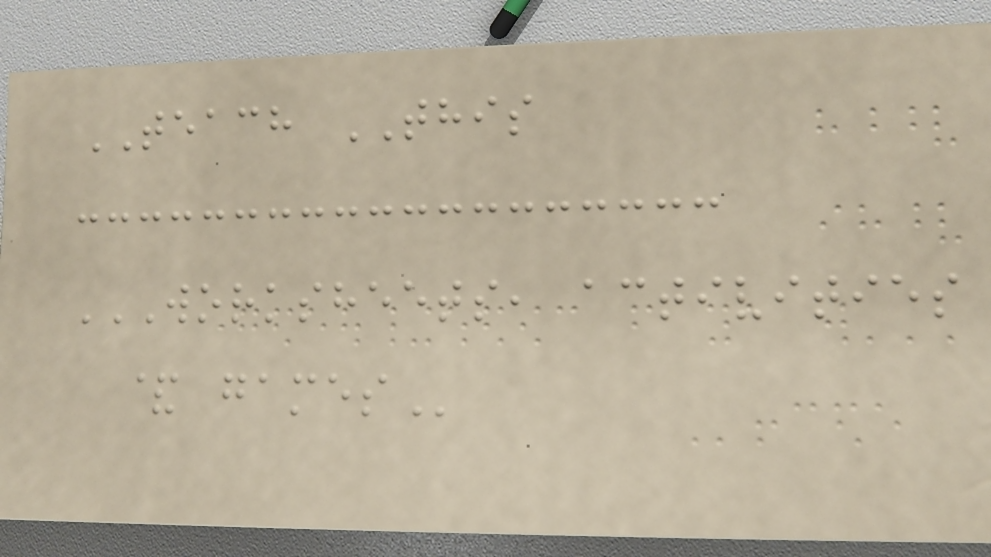TEACH THIS
WORKSHEETS, ACTIVITIES
& GAMES
